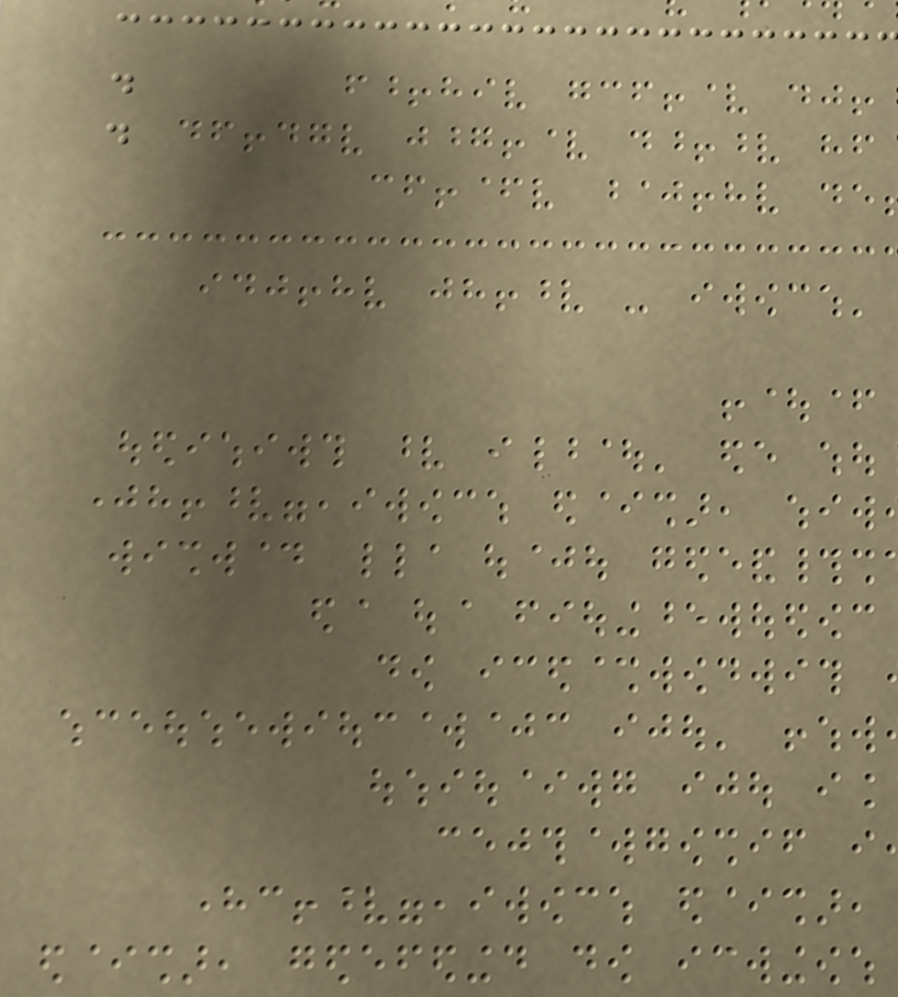.
.
